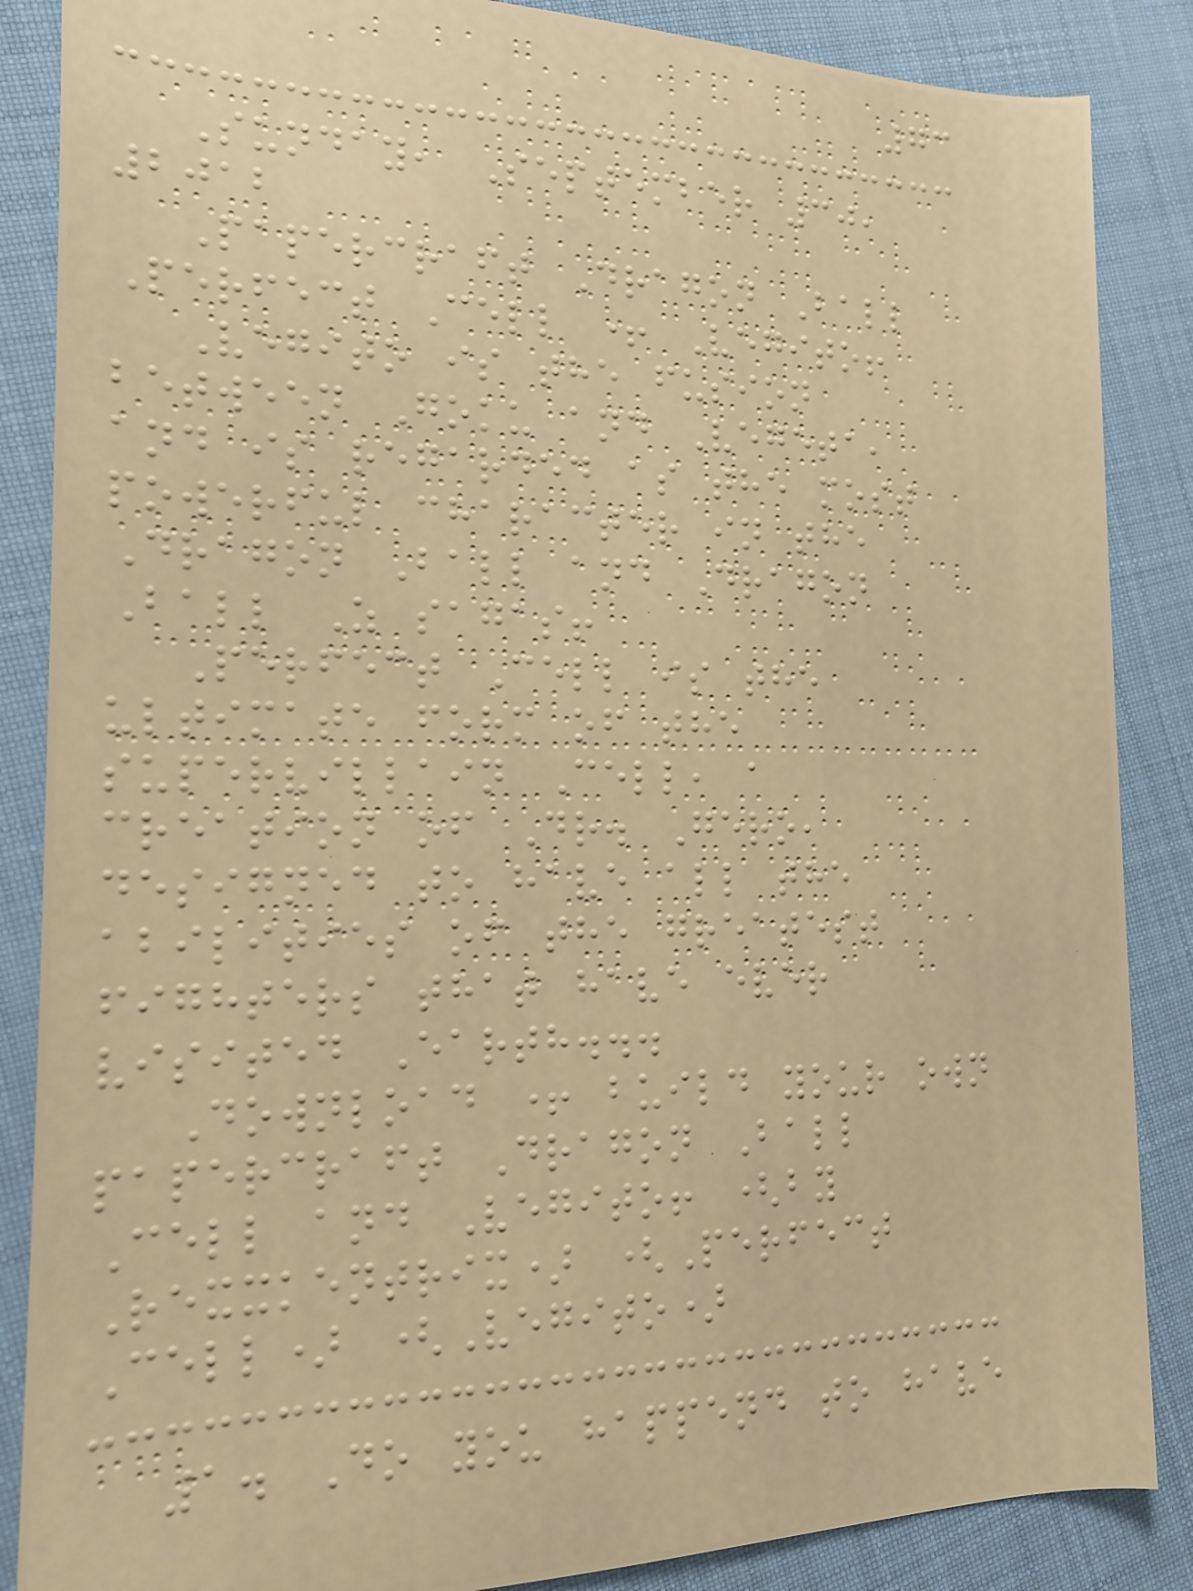73
Sunday, September 30,
2012
Papercraft Dragon Ball
Perfect Cell + Vegito!
Vegito is the fusion
between Goku and Vegeta,
and is regarded as the most
powerful character in the
Dragon Ball and Dragon
Ball Z sagas!
Perfect Cell is the
ultimate form of the
supervillain Cell, a
creation of Dr. Gero,
designed to have all the
abilities of the greatest
fighters that have ever
visited Earth...
Download + build your own
papercraft Dragon Ball
Cell and Vegito! (by
Rexxkentrix) (Perfect
Cell) (Vegito)
1. Do you happend to have
